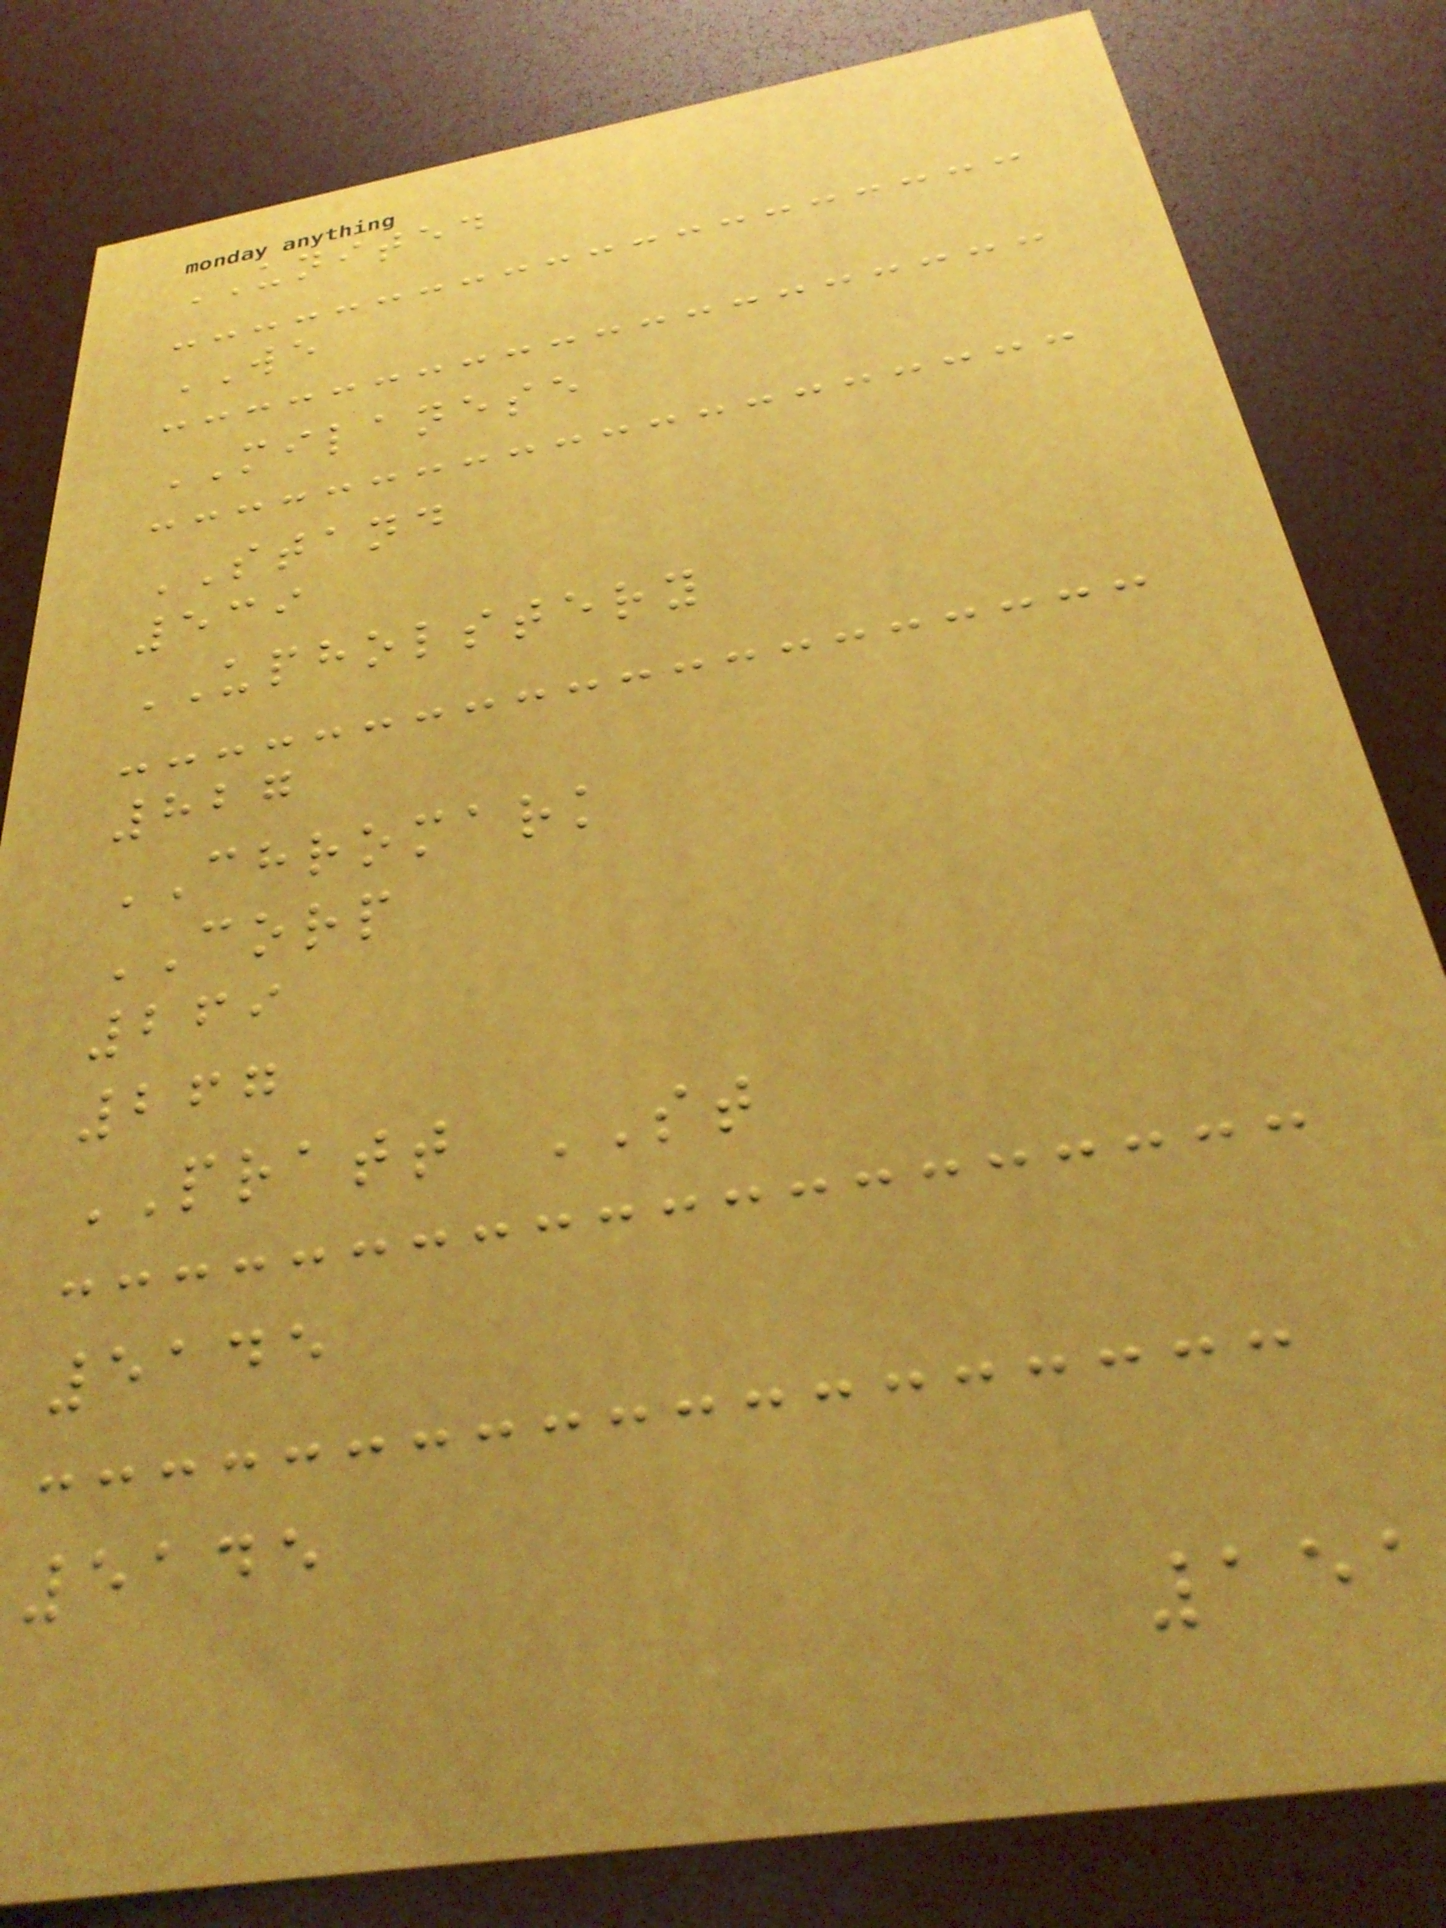UNITED
WE
MILANESE
STAND
539
UPHOLSTERY
827
CHROMARK
CORP
269
267
PRATT ST
5145
5145
151
